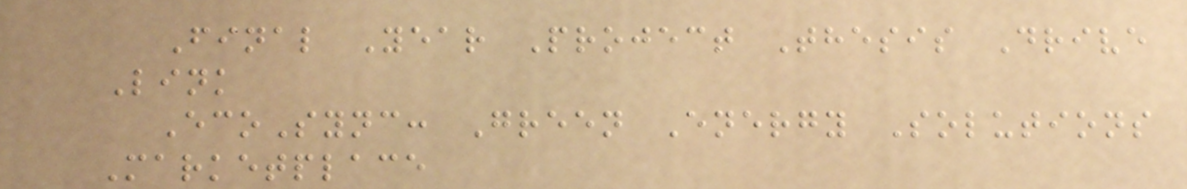Final Year Project Thesis Drive
Link
EcoSync: Green Energy Solutions
Marketplace
